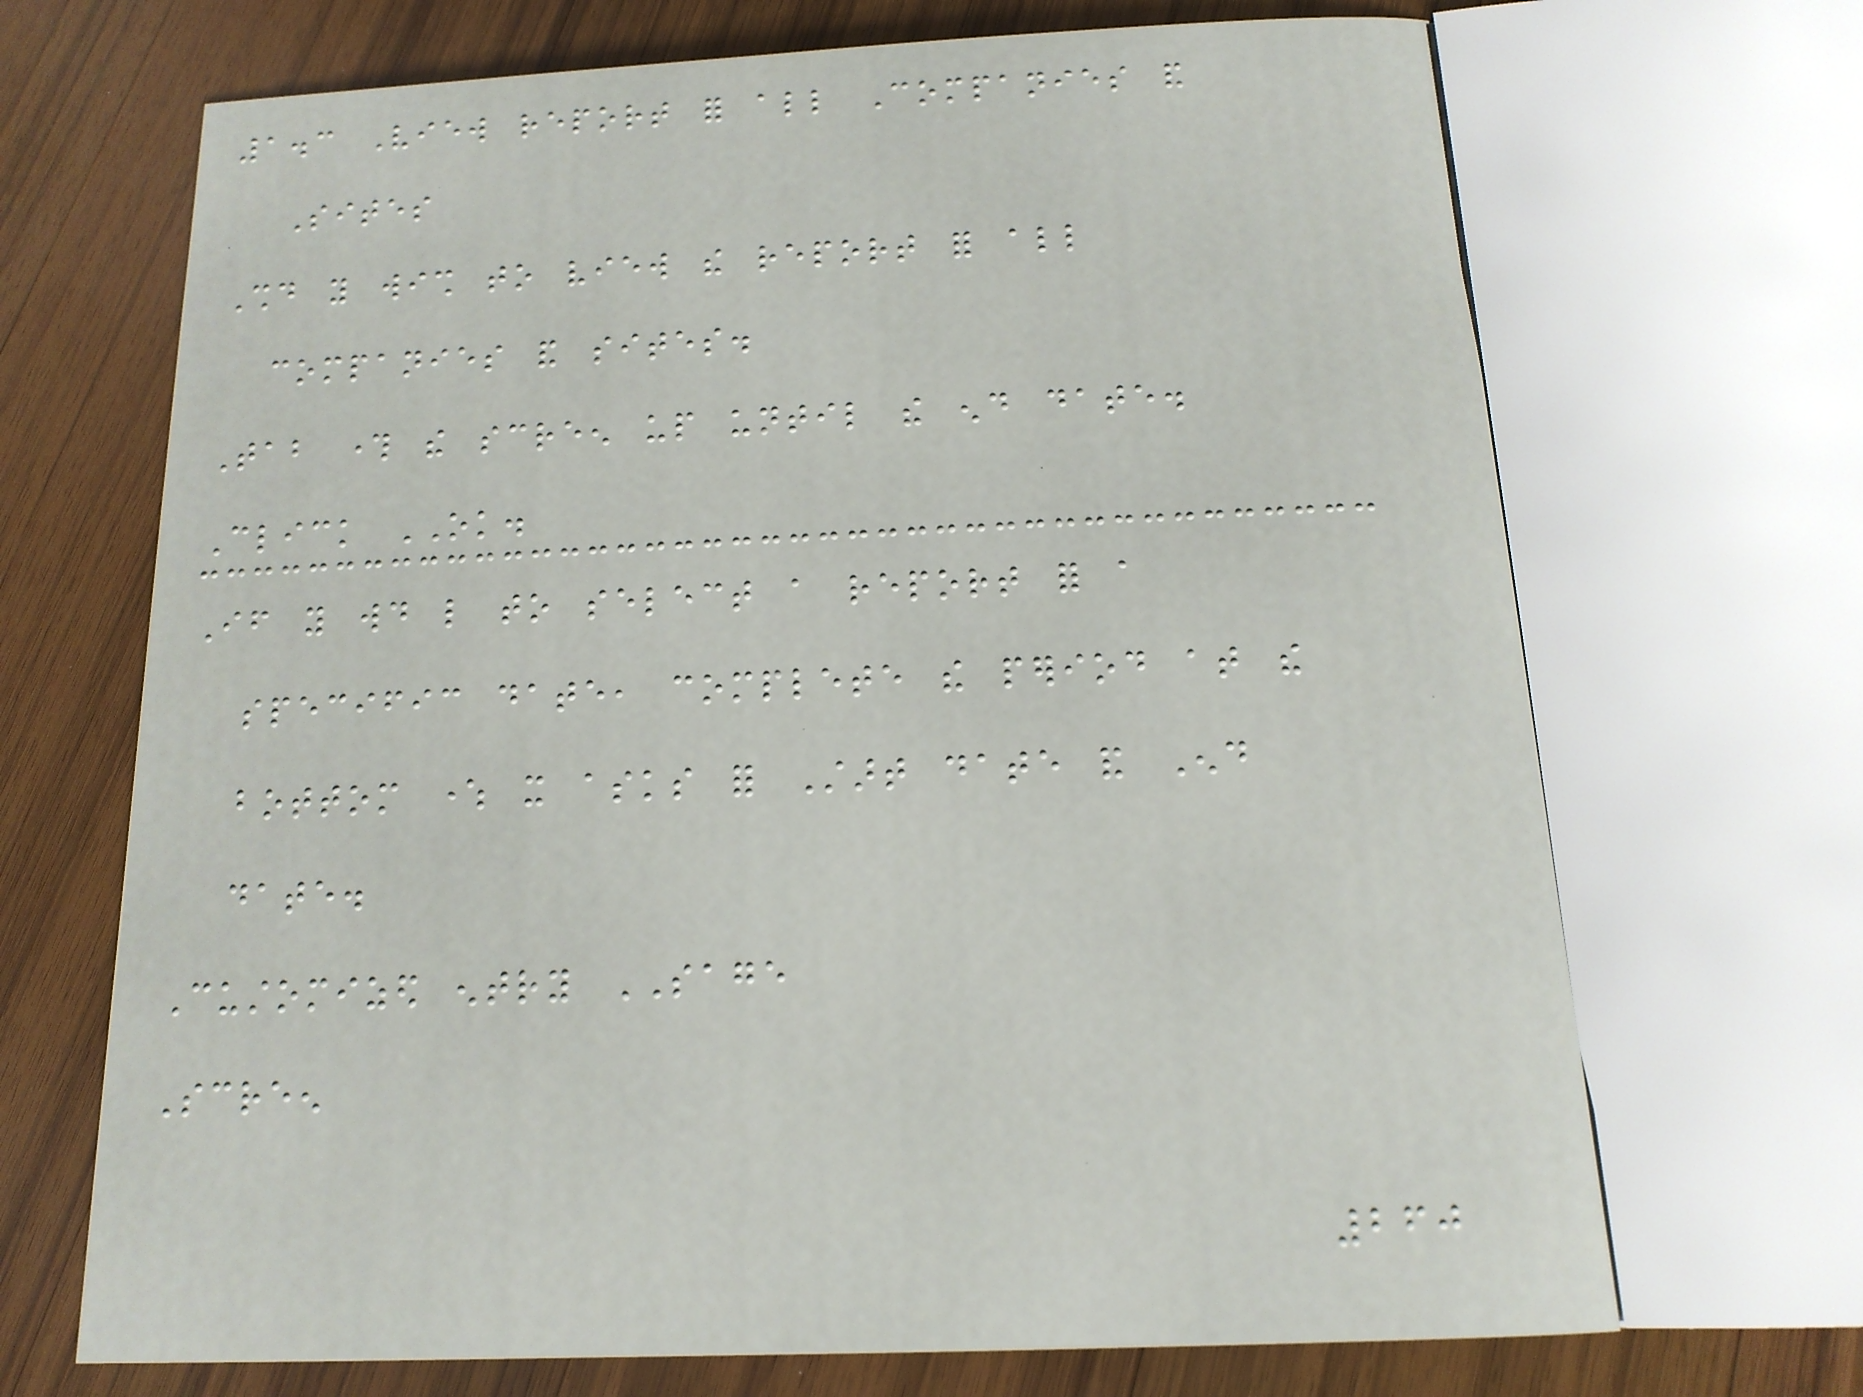1.3 View report for all Companies and
Sites
Should you wish to view the report for all
companies and sites.
Tab through the screen up until the end date.
Click OK.
If you would like to select a report for a
specific date, complete the period at the
bottom where it asks for Start date and End
date.
Customized entry SAGE
Screen
260
